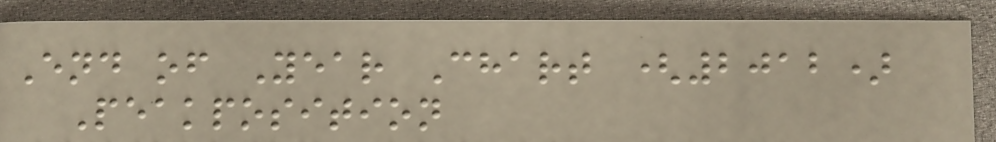End of Year Chart (2012)
Peakposition
